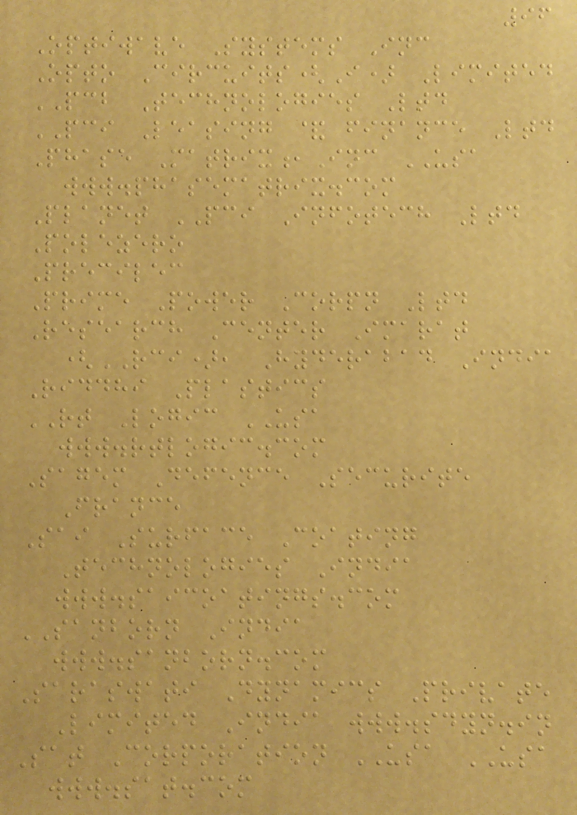96
Optiwave Systems Inc
Opto Circuits(I) Limited
PCB Technologies Ltd
PCI Leasing & finance Ltd
Phase Matrix,Inc USA
www.phasematrix.com
Planet PCI Infotech Ltd
Polezero
Precilec
Prime Power Corpn Ltd
Research Center Imarat
(RCI), Hyderabad India
Riddhi Plastics
RT Logic USA
www.rtlogic.com
Sagem Defence Securite
France
Sai Surface Coating
Technologies India
www.saicoatings.com
SANBORN India
www.sanborn.com
Saraswati Dynamics Private
Limited India www.sdyn.in
Sat Corporation USA USA
www.sat.com
